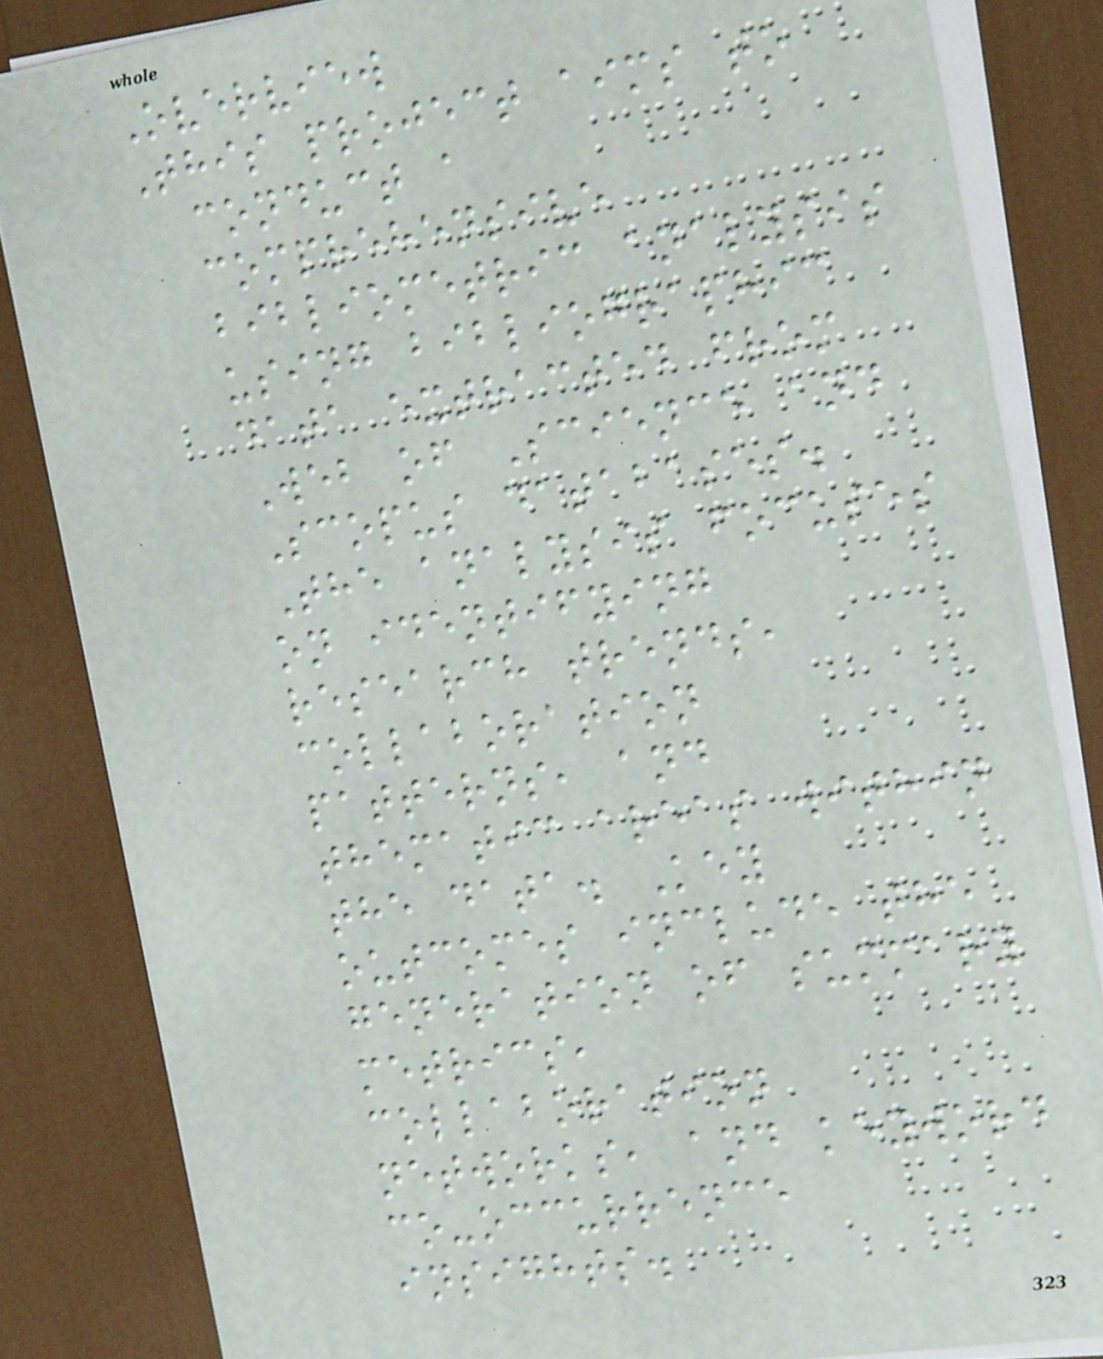Overview
This project aims to
conduct a
comprehensive
bibliometric analysis
using bibliographic
data extracted from
Web of Science and
Scopus databases.
The analysis focuses
on identifying
research trends,
collaboration
patterns, and
thematic areas within
the data. Key
outcomes include the
generation of summary
metrics,
collaboration
networks, and keyword
co-occurrence
insights.
